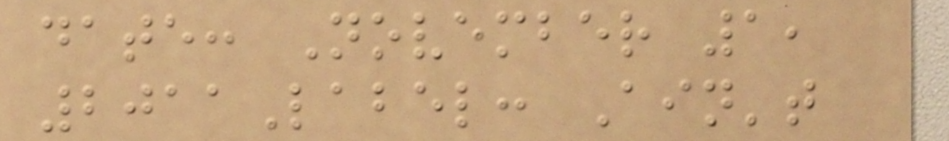date: November 1,
2011Label: Ain't
